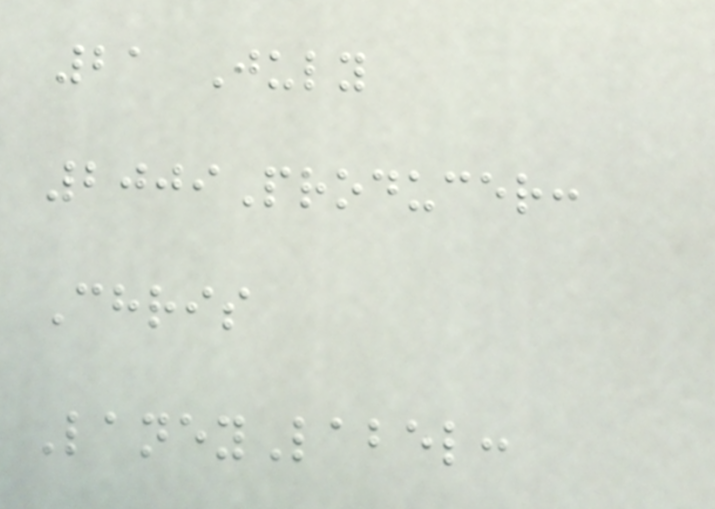21 July
2009Producer:
Chris
LaneyLabel:
